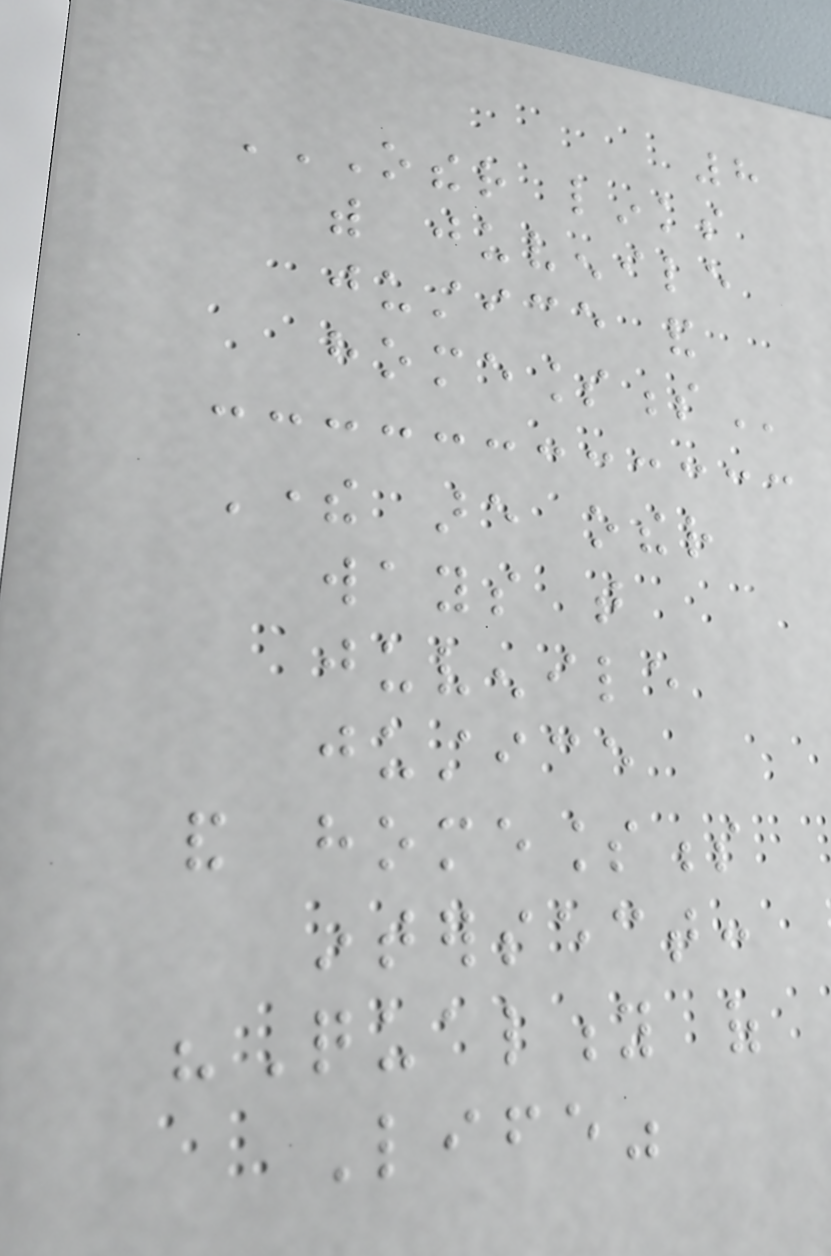8
OTHER LINKS
WITH JUVENILE
JUSTICE AND
HOMELESSNESS
There are other
ways that
juvenile
justice
and homelessness
intersect:
"Quality of
Life"
